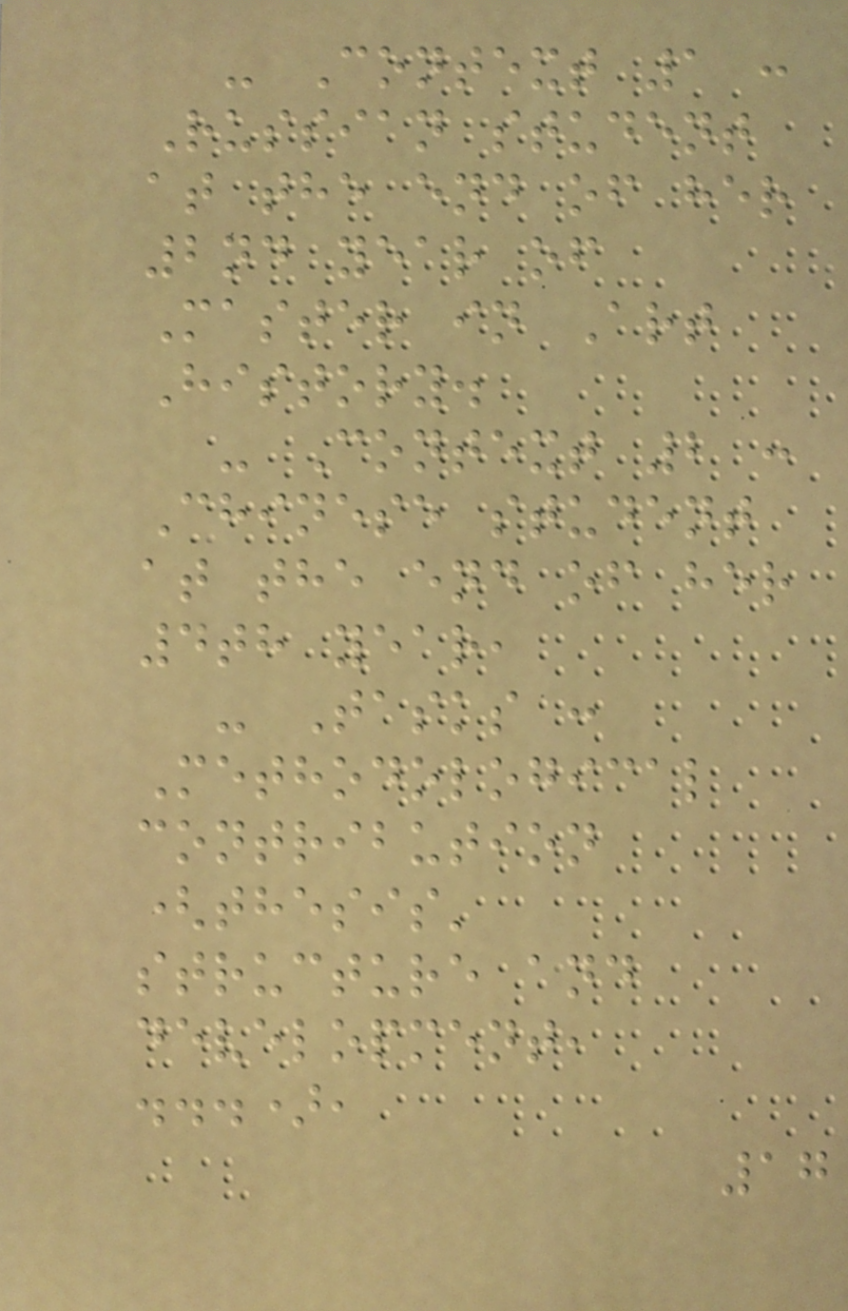- Context 1 :
Russian student
at the end of her
2nd year of
Master in Art
History.
- Context 2 :
Chinese student
at the end of her
4th year,
- Tasks :
Methodological
contribution
(thesis'
structure and
development,
...),
17
